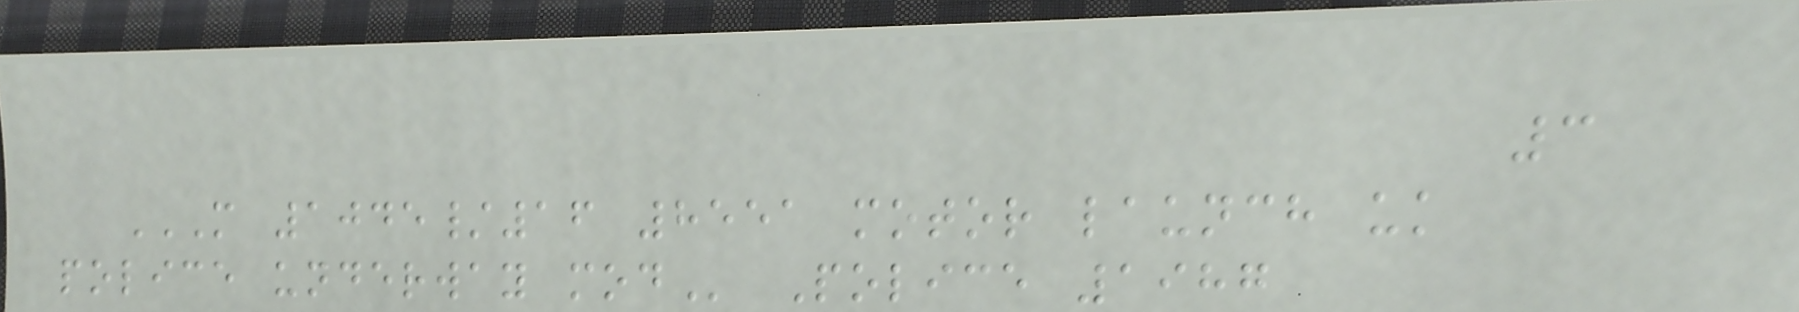3
M 1045/16 8551 MOTOR LAUNCH UK
POLICE UNDERWAY MOD Police 1987
